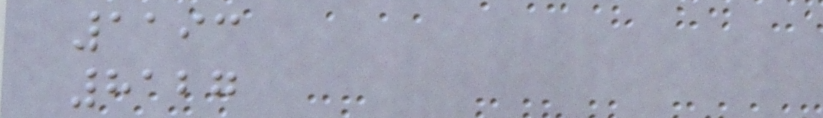1193
8127
